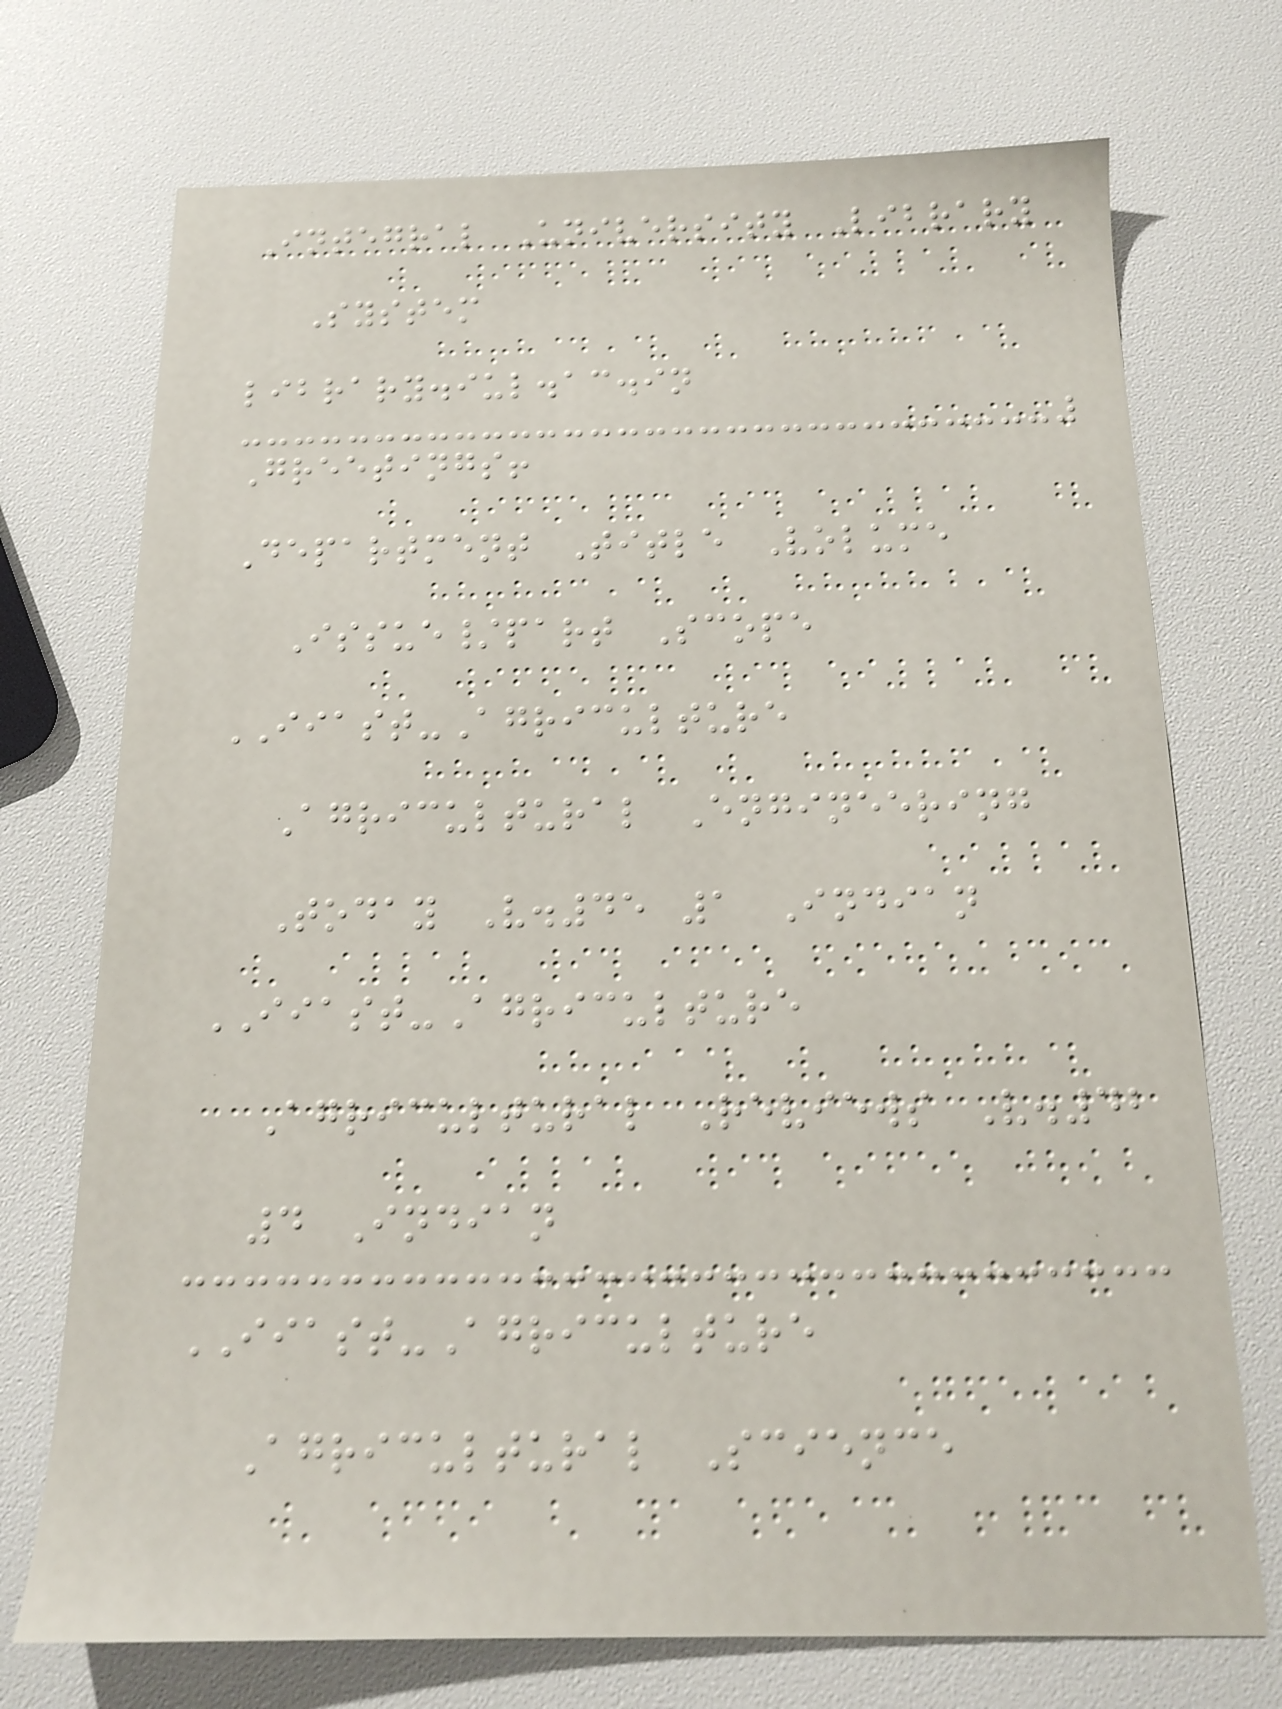Integral University Library
System
library.iul.ac.in
Greetings!
Department Title Volume
Issue/part Scope
IIAST-Agriculture
Agricultural Engineering
Today V.45 1 Indian
IIAST-Agriculture
Agricultural Reviews V.42
4 Indian
IIAST-Agriculture
Agricultural Science
